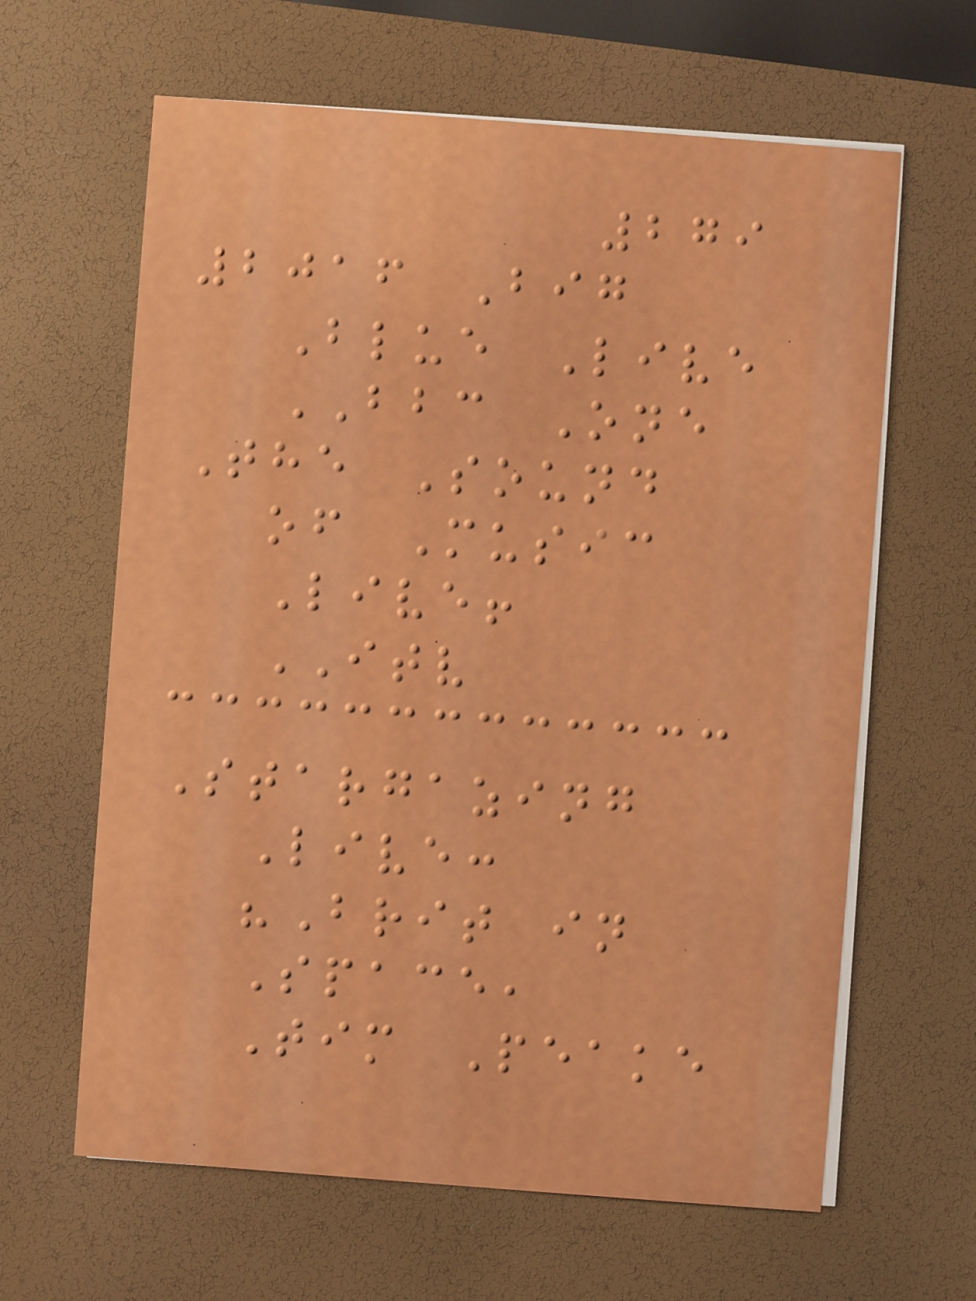279
2016 Big
Blue Live
BBC One
The Sound
of Music
Live!
ITV
Stargazing
Live:
"Brit in
Space,
Tim Peake
